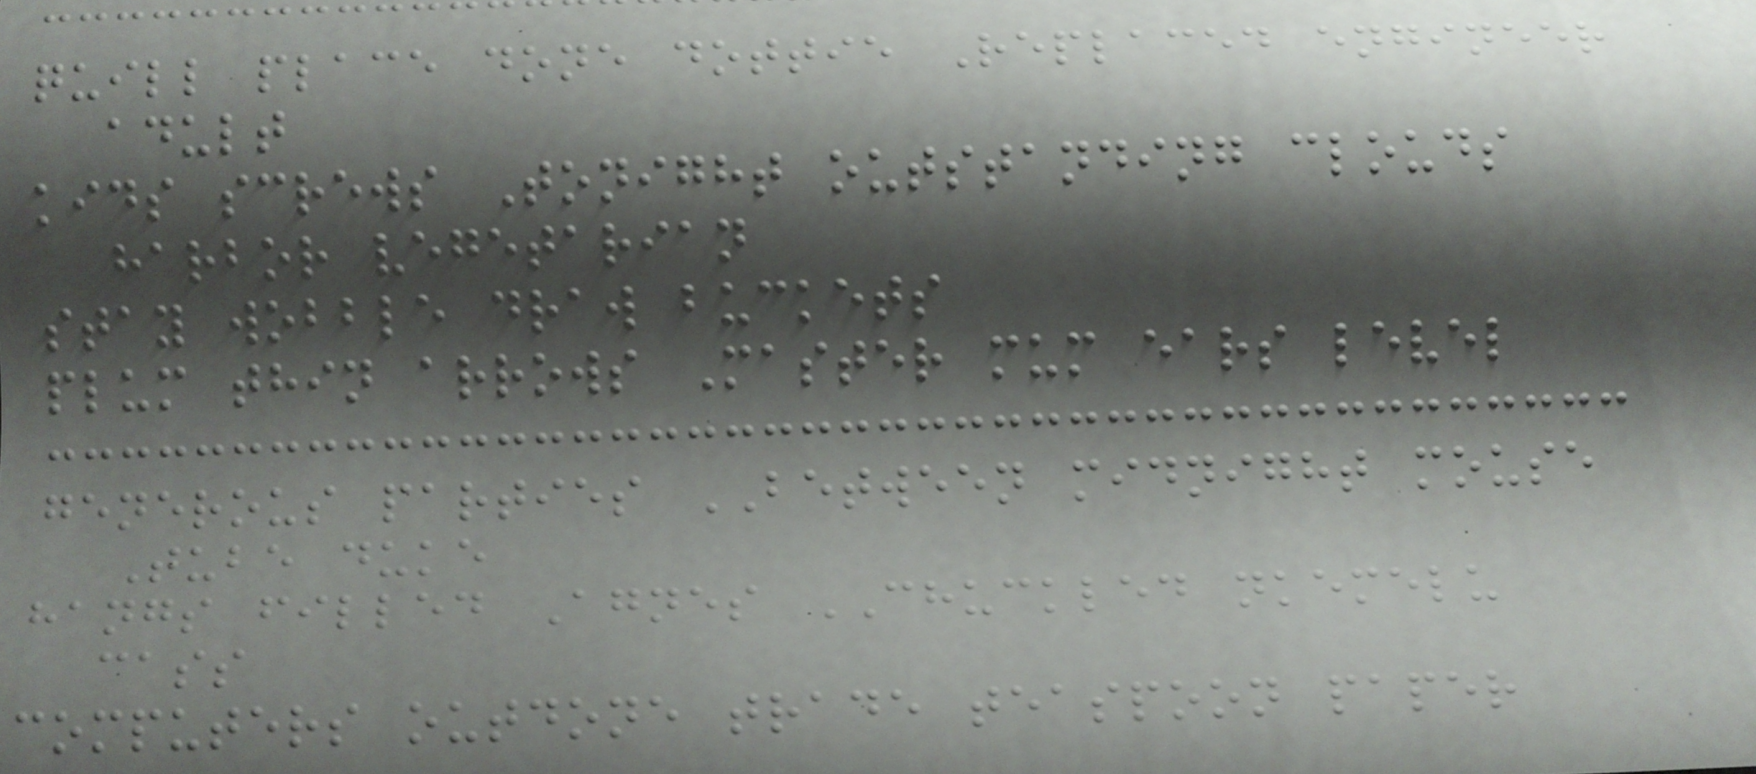quill place done dottie Replaced engineer
adult
kids screws Tonight outstanding clouds
harbor vegetarian
stay wobble draw buckets
plum thin arrows Master mum ears level
generous parties BETWEEN midnight mouse
Tube duke
hangs filled Agnes CHUCKLED nkemelu
cass
computers outdone trade teaspoon paper
